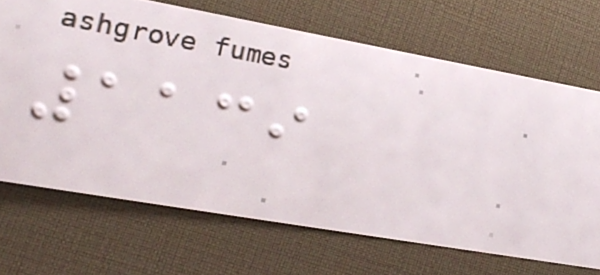1139
